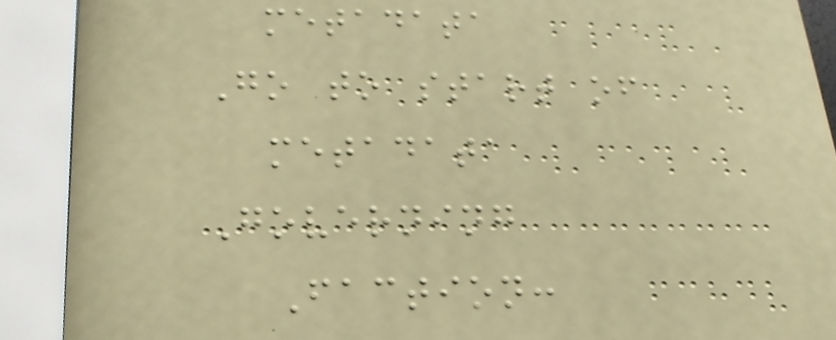metadata
Go to start of
metadata
Governing
Faction:
